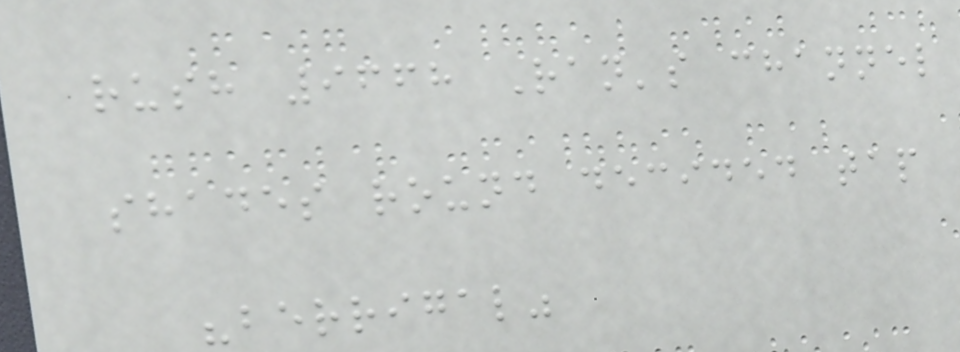rush 9668 Ran's channel
shades round decided tap
"berrigal"
